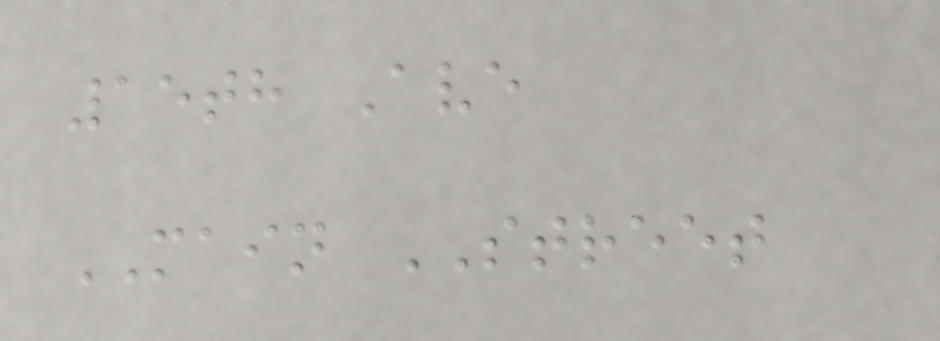15th Ave
MAIN STREET
